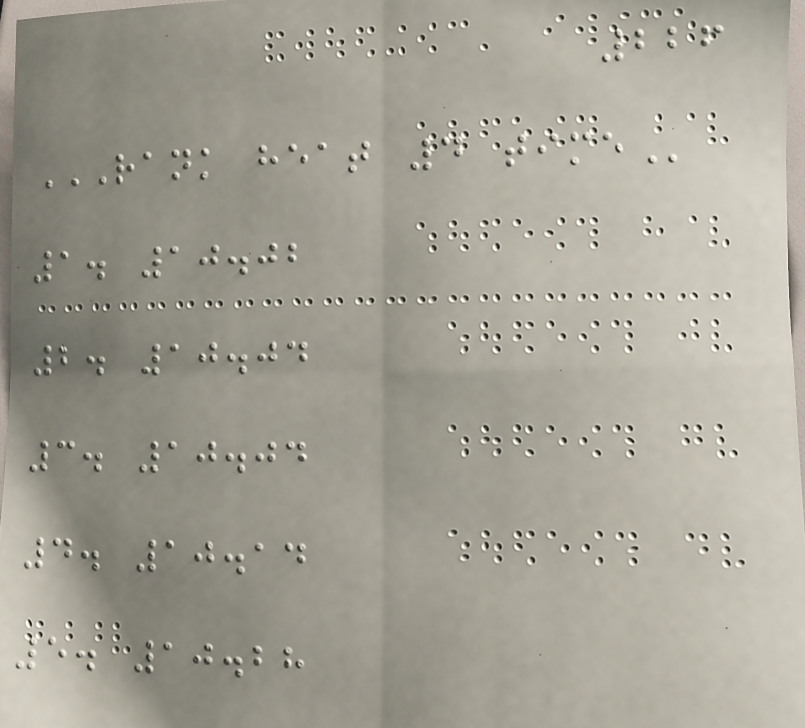226
RANK HEAT 4 TIME
1. 10.02
2. 10.04
3. 10.04
4. 10.14
5. 10.28
